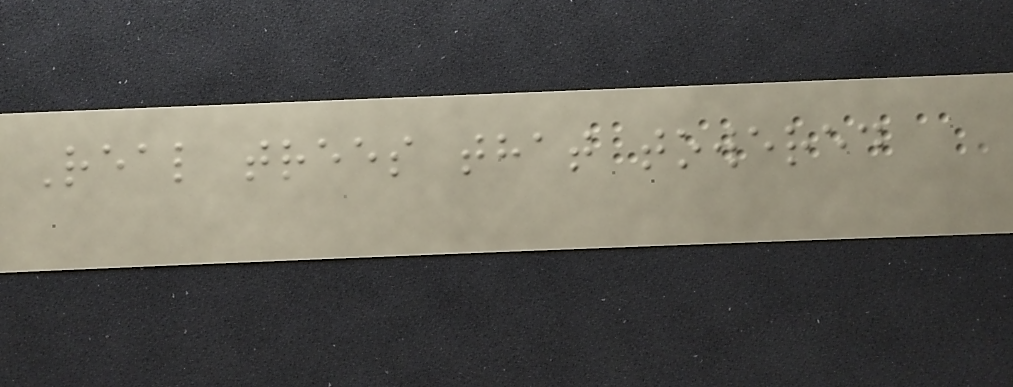Real trees that towered
